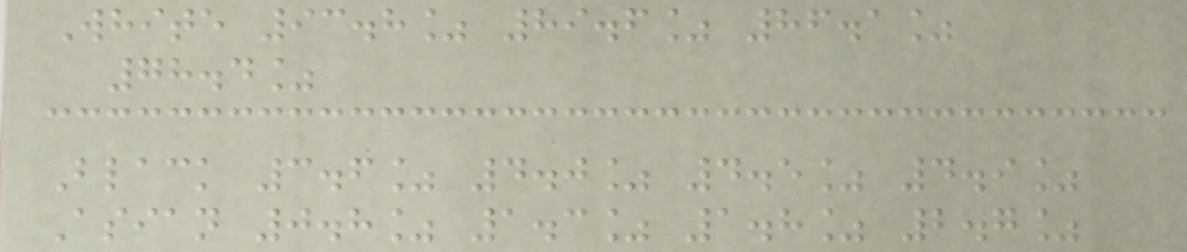White 93.8% 89.6% 86.1%
78.4%
Black 3.6% 4.0% 4.5% 4.9%
Asian 0.8% 1.3% 1.8% 2.7%
